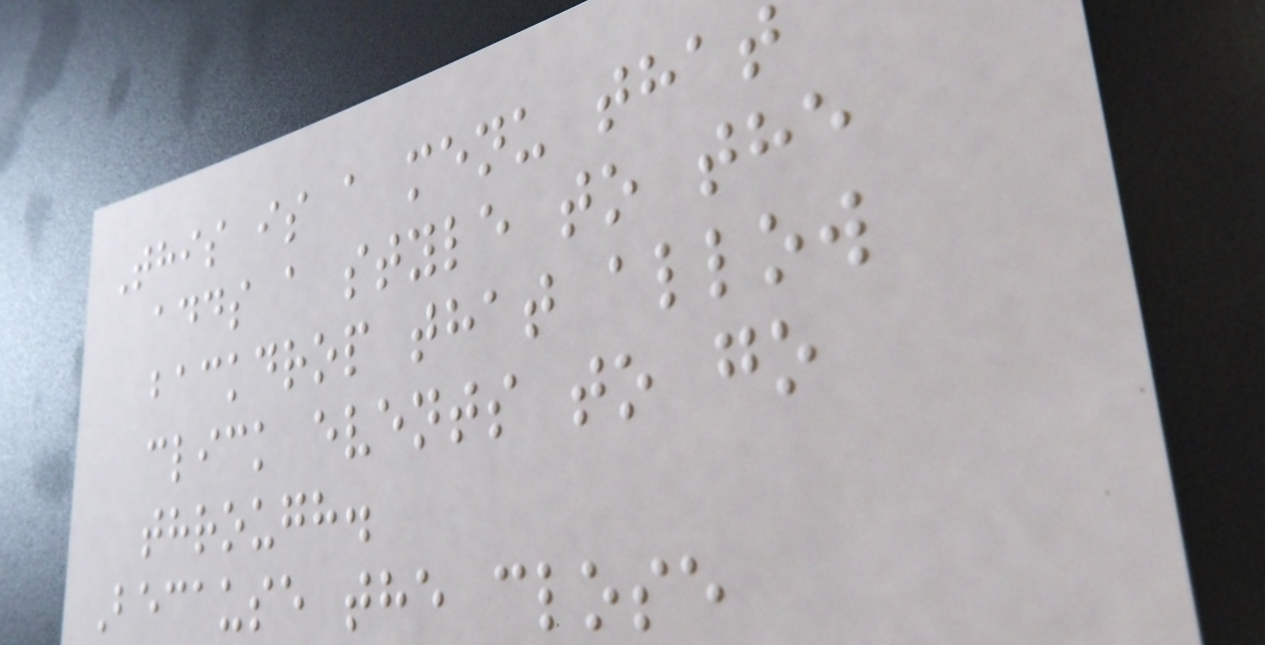This is a menu that
adds a style to the
backdrop that allow
click events to go
through.
Because the close
